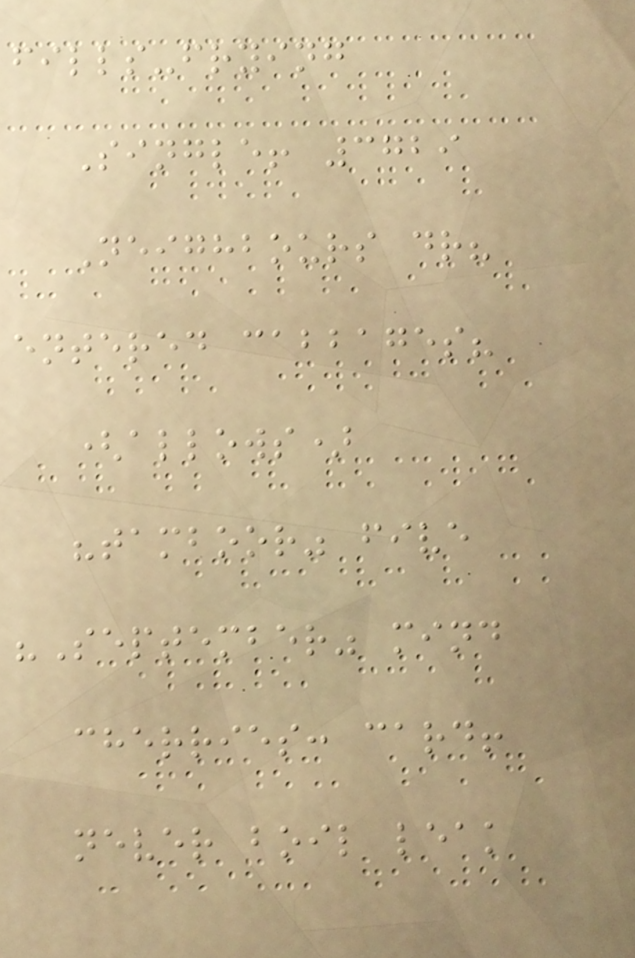fills-frying
Single! 3729
Neighbours dr?
entered cabbages?
(allows)
"tamboor" five
"September" mind
cherries: card!
never boil leak
